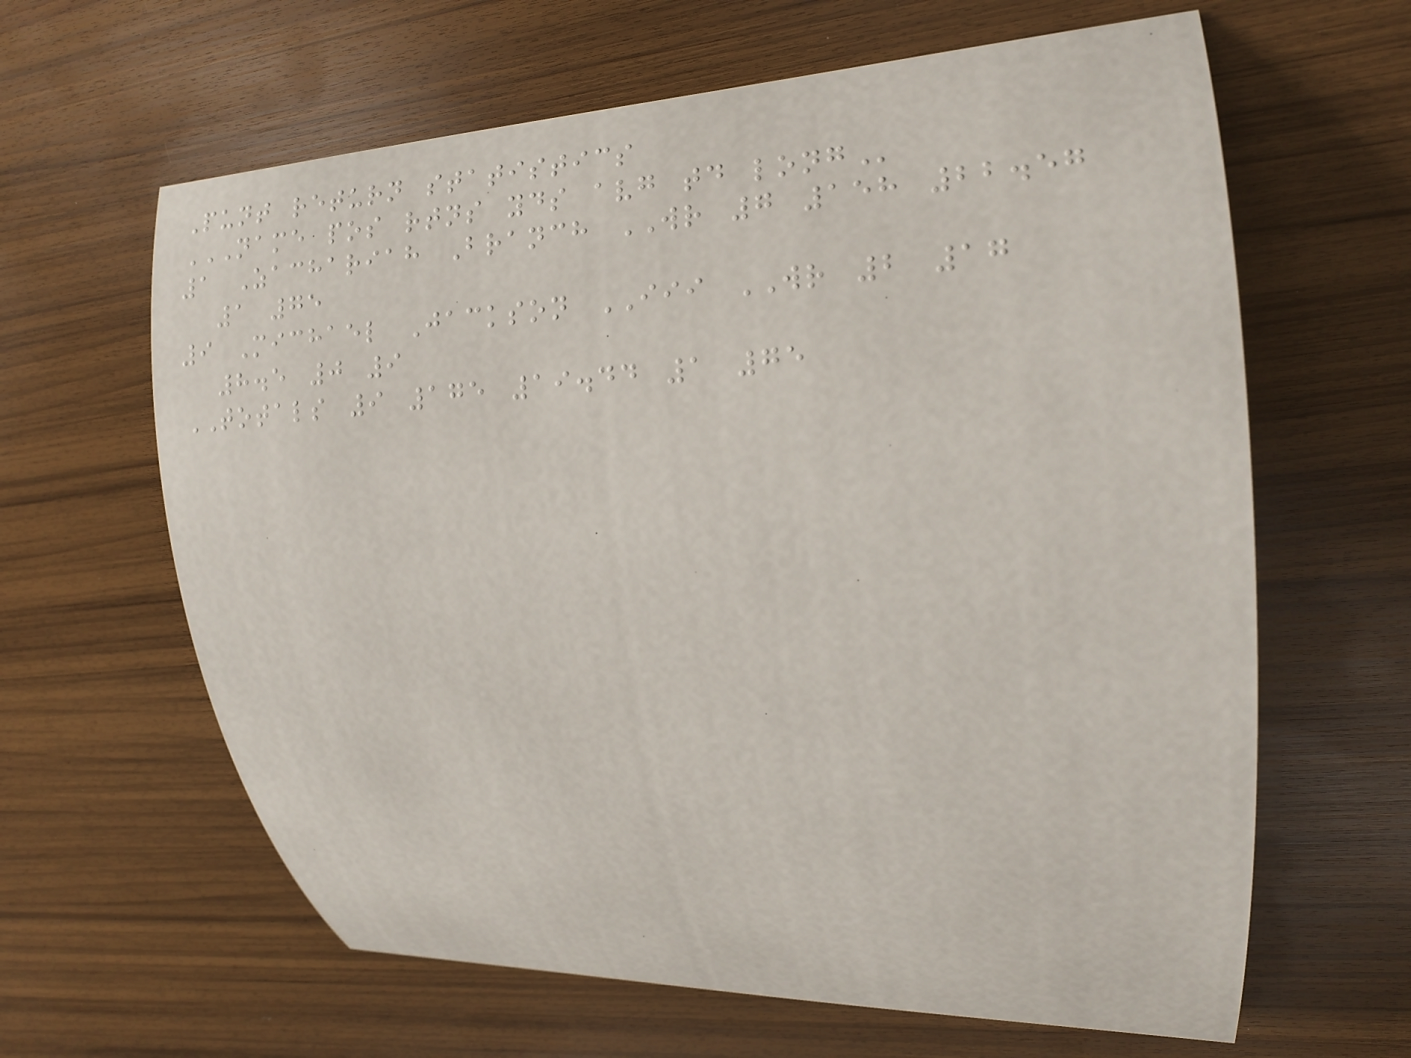Punt return statistics
NAME POS RTNS YDS AVG TD LONG
1 Zachariah Branch WR 7 158 22.57
1 75
9 Michael Jackson III WR 2 17
8.5 0 9
TOTALS 9 175 19.44 1 75
